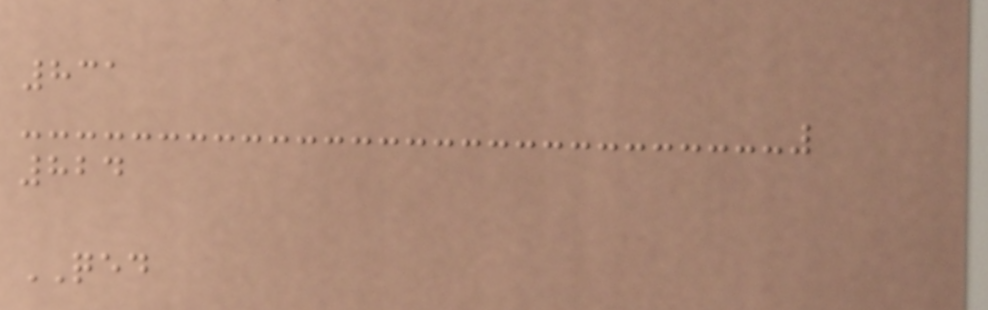831
824
QED
